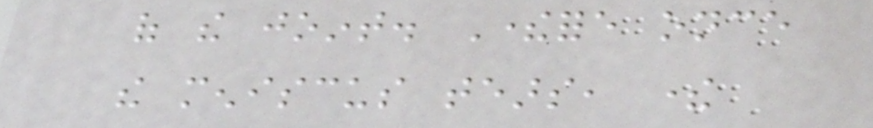of the joint. Therefore once
the meniscus tears, there
